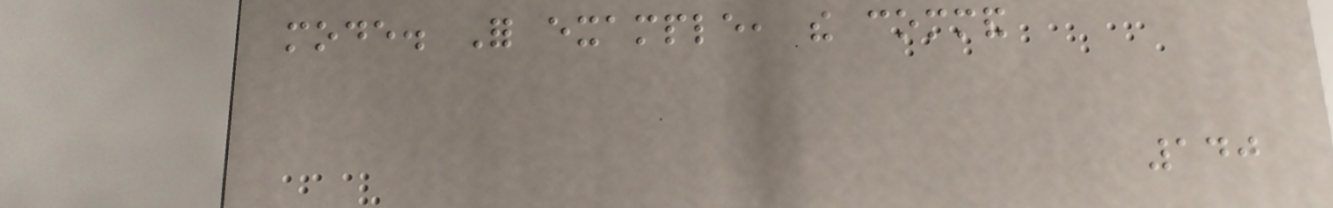mode. For example, the command
140
